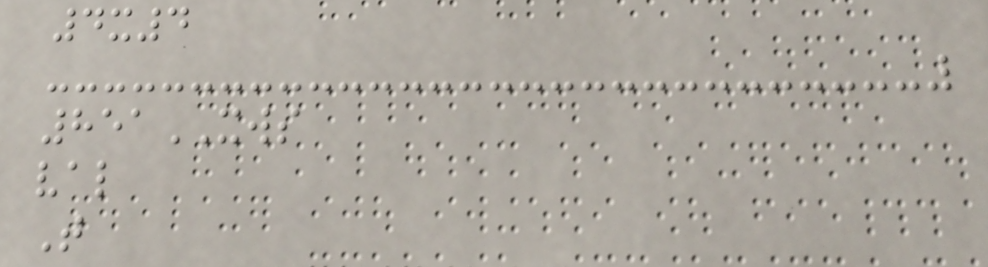4x4
851XWS
val
T
